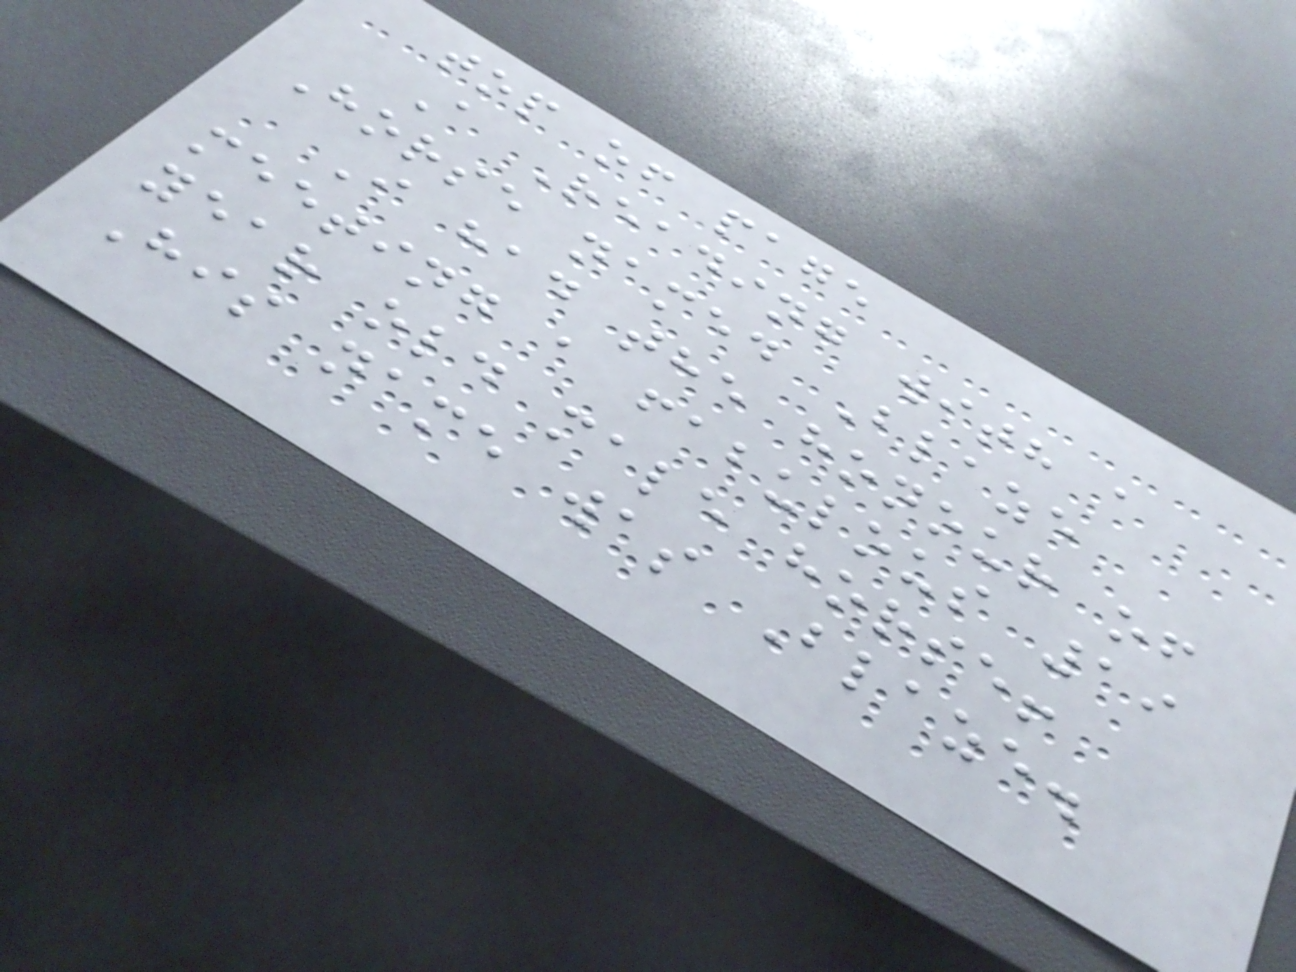top of page
A Reading with a
Horse named Blaze
I had the honour of
meeting a fabulous 19
year old male horse!
His name was Blaze.
